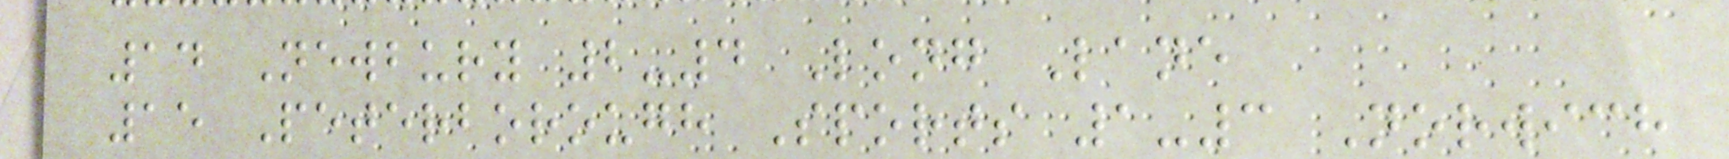14 Newbury 2-4 Long Lane
15 Peterborough Sports 1-3 Norwich
